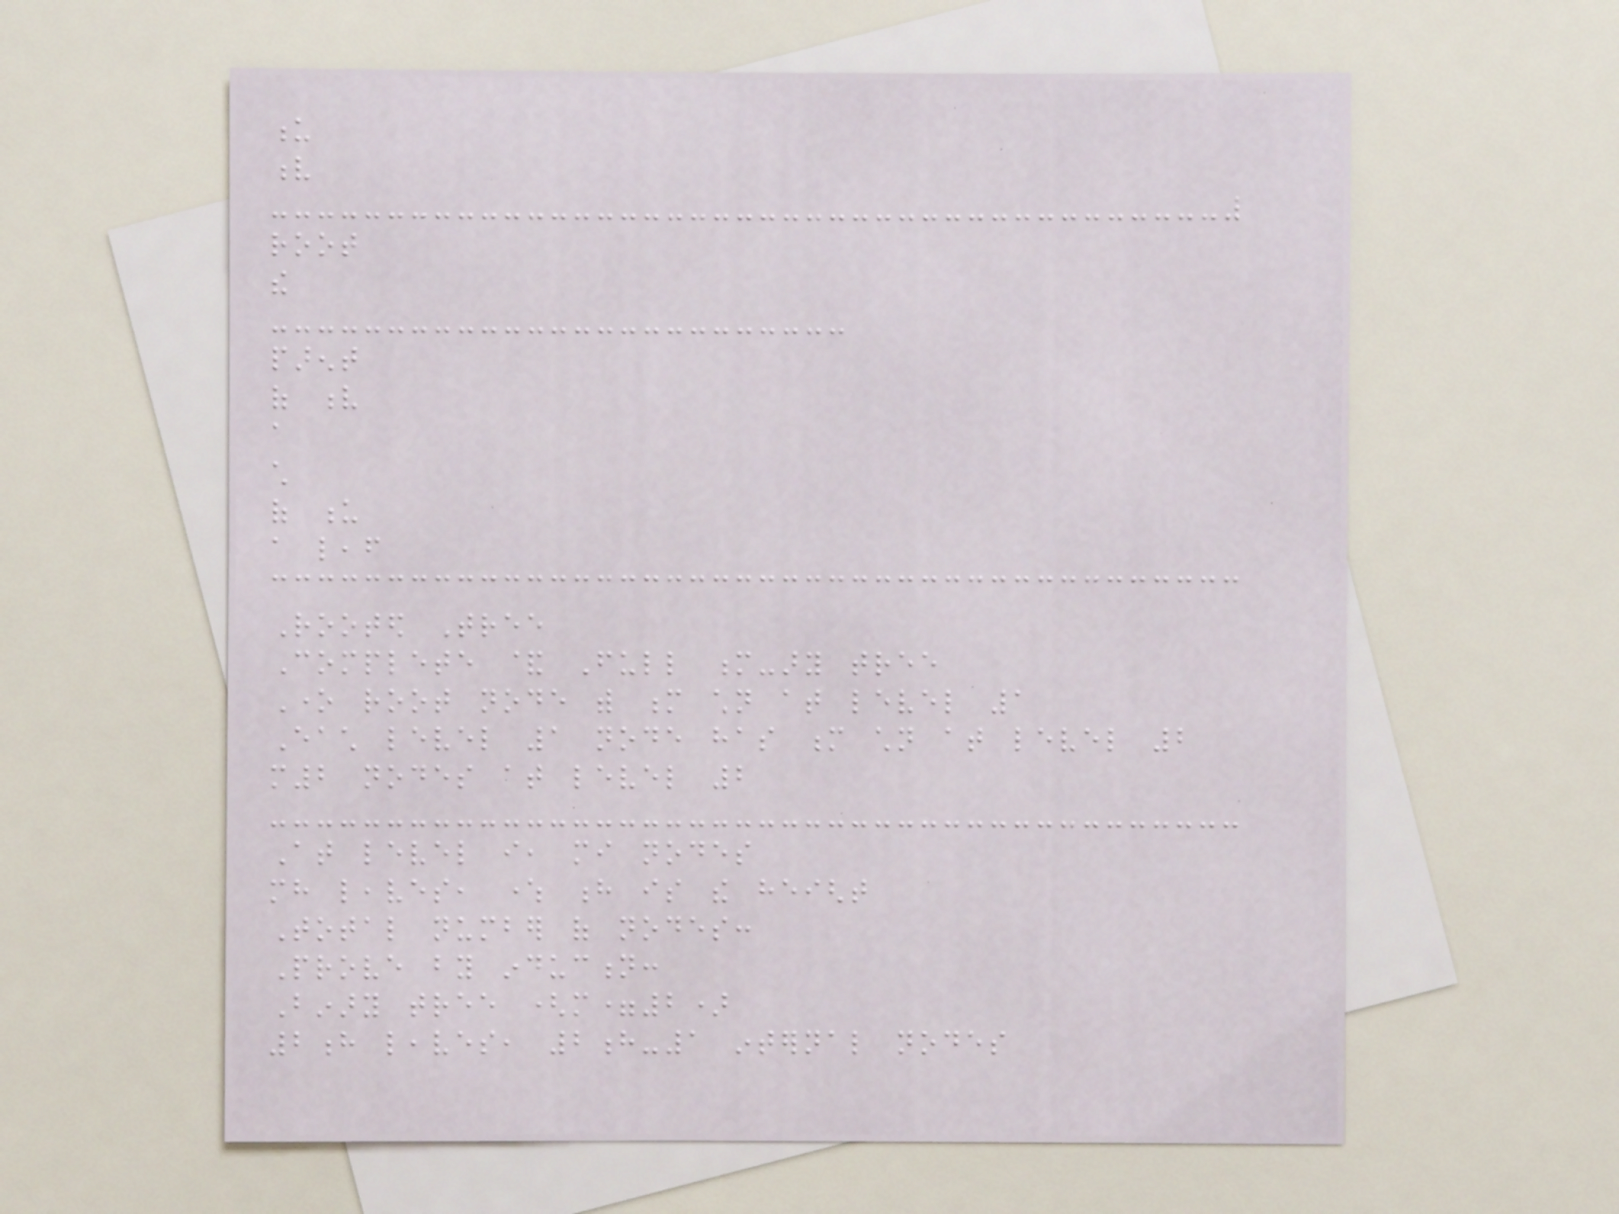u
v
root
the
parent
of v
a
child
of u
a leaf
Rooted Tree
Complete & Full m-ary tree
One root node with m children at level 1
Each level 1 node has m children at level 2
m2 nodes at level 2
At level i, mi nodes
mh leaves, where h is the height
Total number of nodes:
Prove by induction:
Binary tree (m=2)
2h leaves, 2h-1 internal nodes
